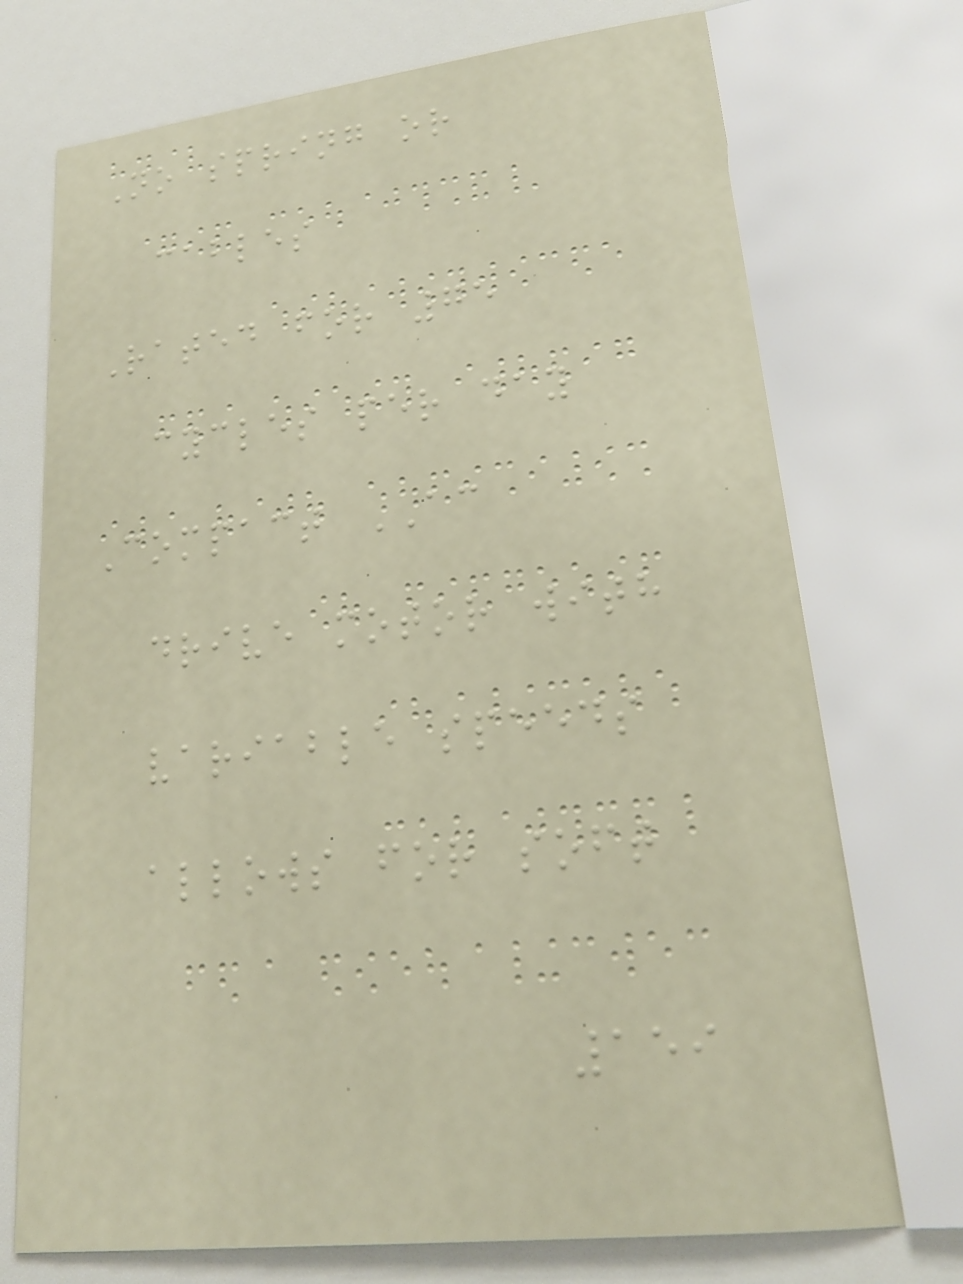No spring or
cables
Rated for 75
cycles per day
Compact AC
drive motor with
variable speeds
allows for soft
159
